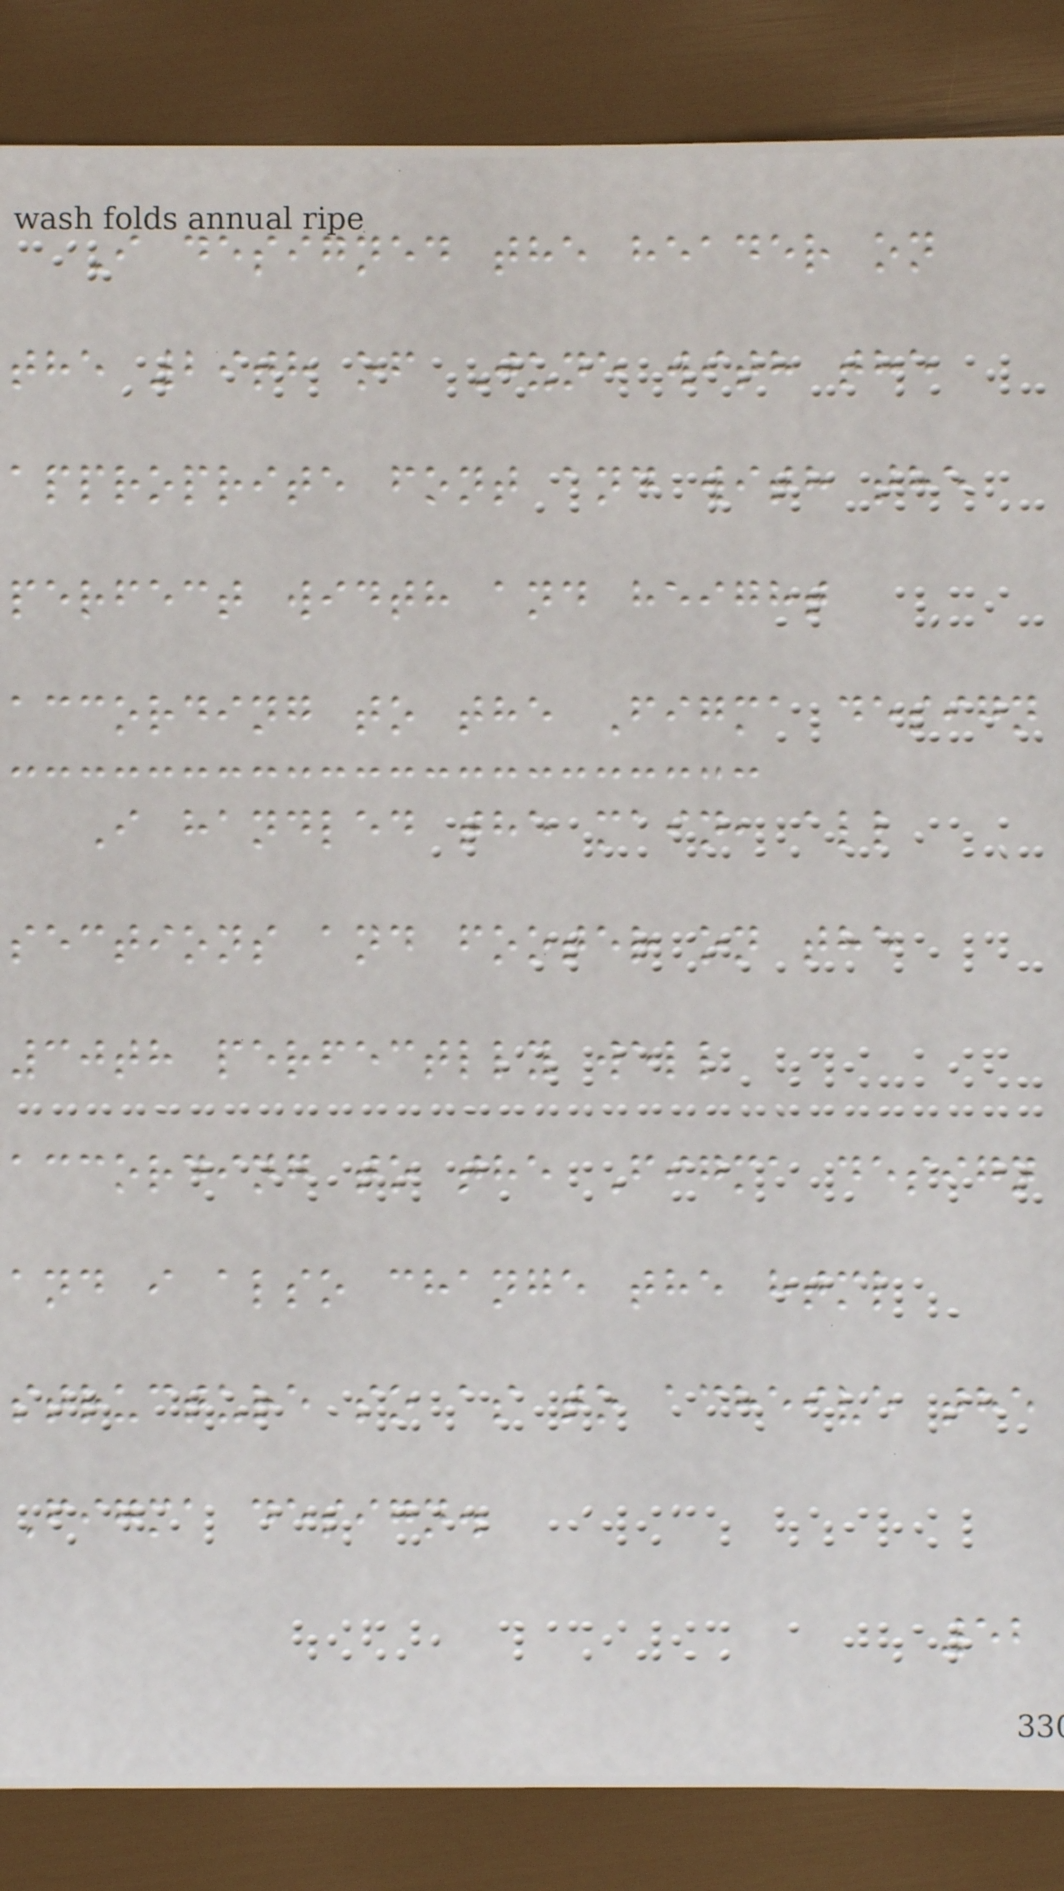I designed the header on
the 29th of June with the
approprite font and with the
perfect width and height
according to the Figma design
I handled the main, all
sections and footer on the
30th perfectlly well
according to the Figma design
and i also change the html
structure so as to acheive the
Figma design.
52
